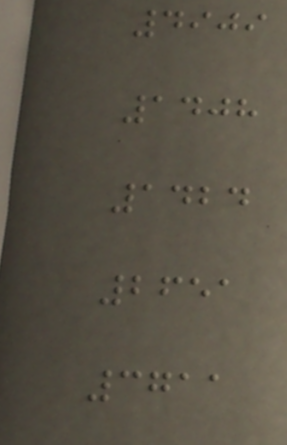4909
1408
1424
2651
3711
